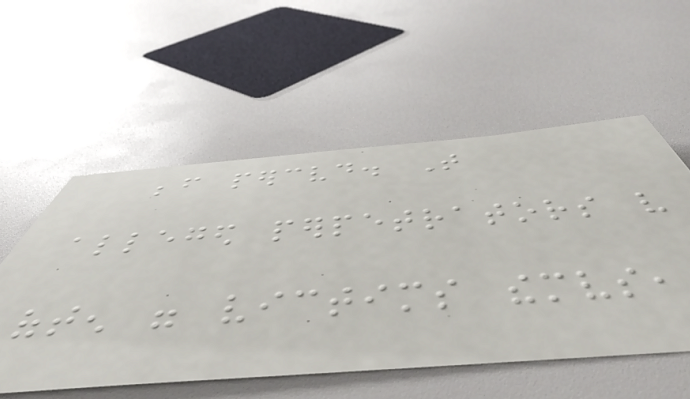before perceived. That
alleged perpetrators very
often were victims themselves,
